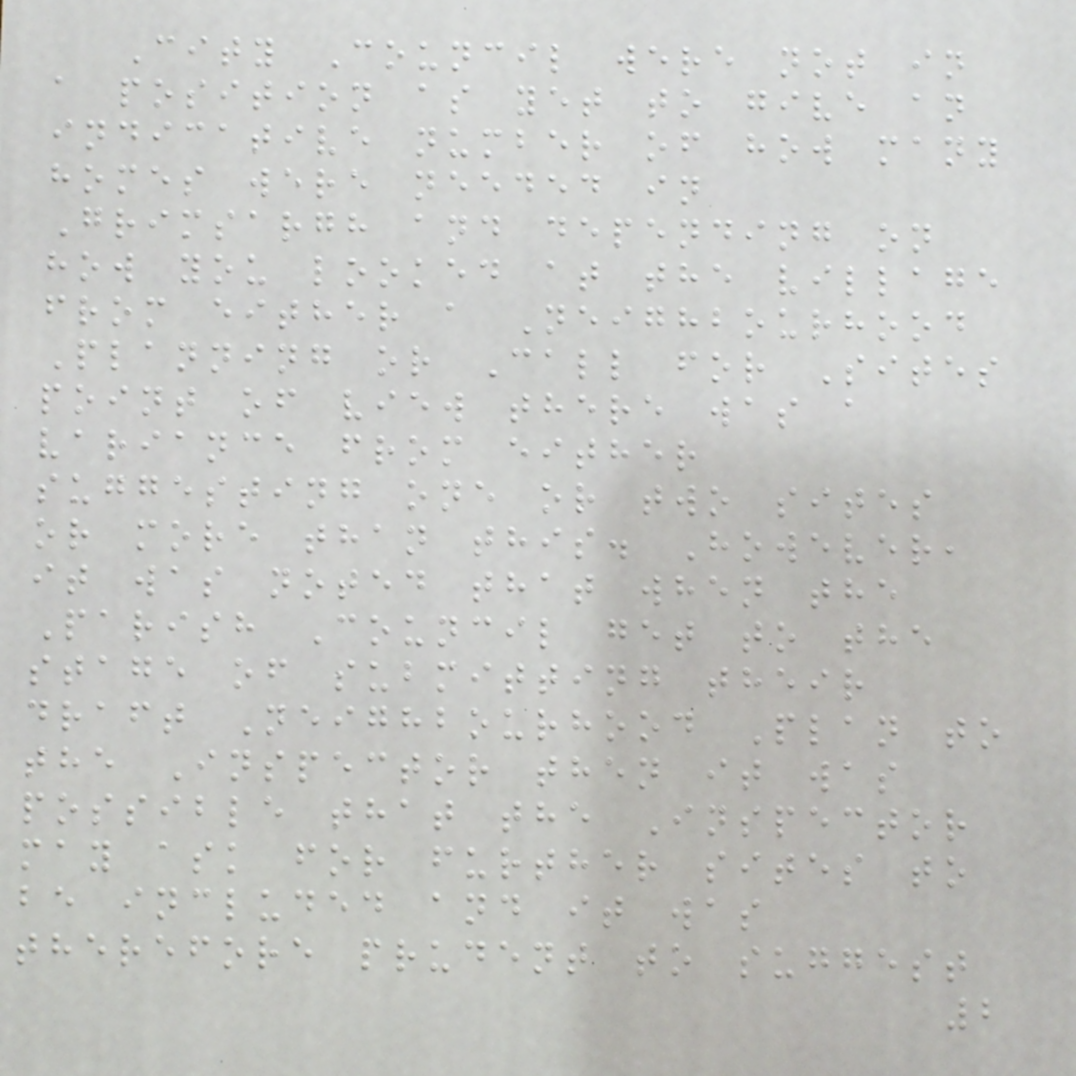City Council were not in
a position as yet to give an
indicative number of how many
homes were needed in
Grimsargh and depending on
how you looked at the village
from either a Neighbourhood
Planning or Call for Sites
point of view there was a
variance from either
suggesting one or two sites
or more than this. However,
it was noted that when the
Parish Council get to the
stage of submitting their
draft Neighbourhood Plan to
the Inspector then it was
possible that the Inspector
may ask for further sites to
be included and it was
therefore prudent to suggest
2
